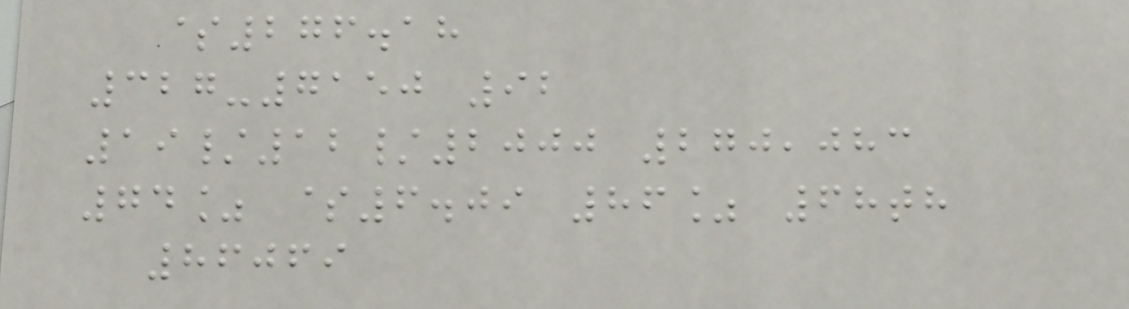$276.18
327-7150 92
19/12/2000 270,083
74% $6.09 86% 68th
86069
